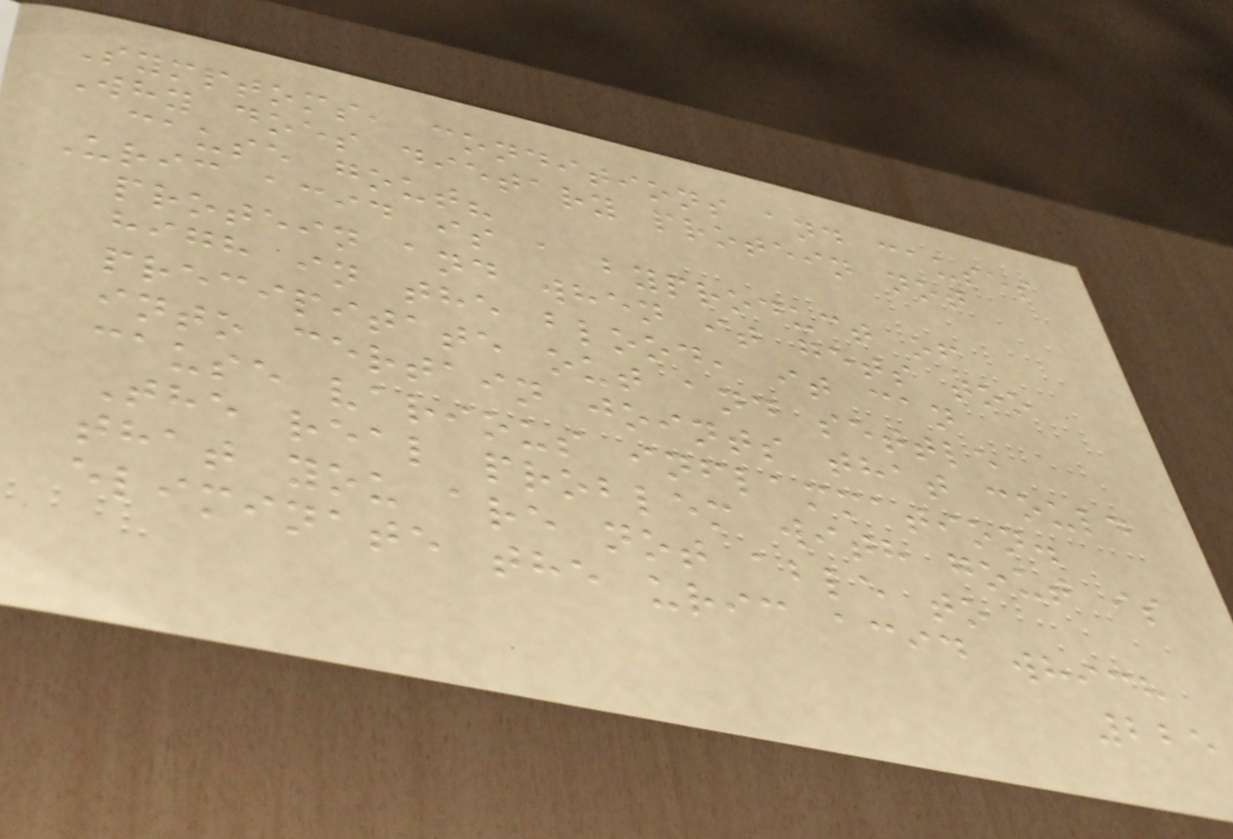Symptoms, conditions and causes
Why does dietary protein not
cause gout?
Uric acid is a byproduct of
protein and when it gets too
high in the blood, it can
precipitate out and settle
into certain joints that could
cause various inflammation.
The real problem with gout is
that you are not able to
eliminate the uric acid which
225
